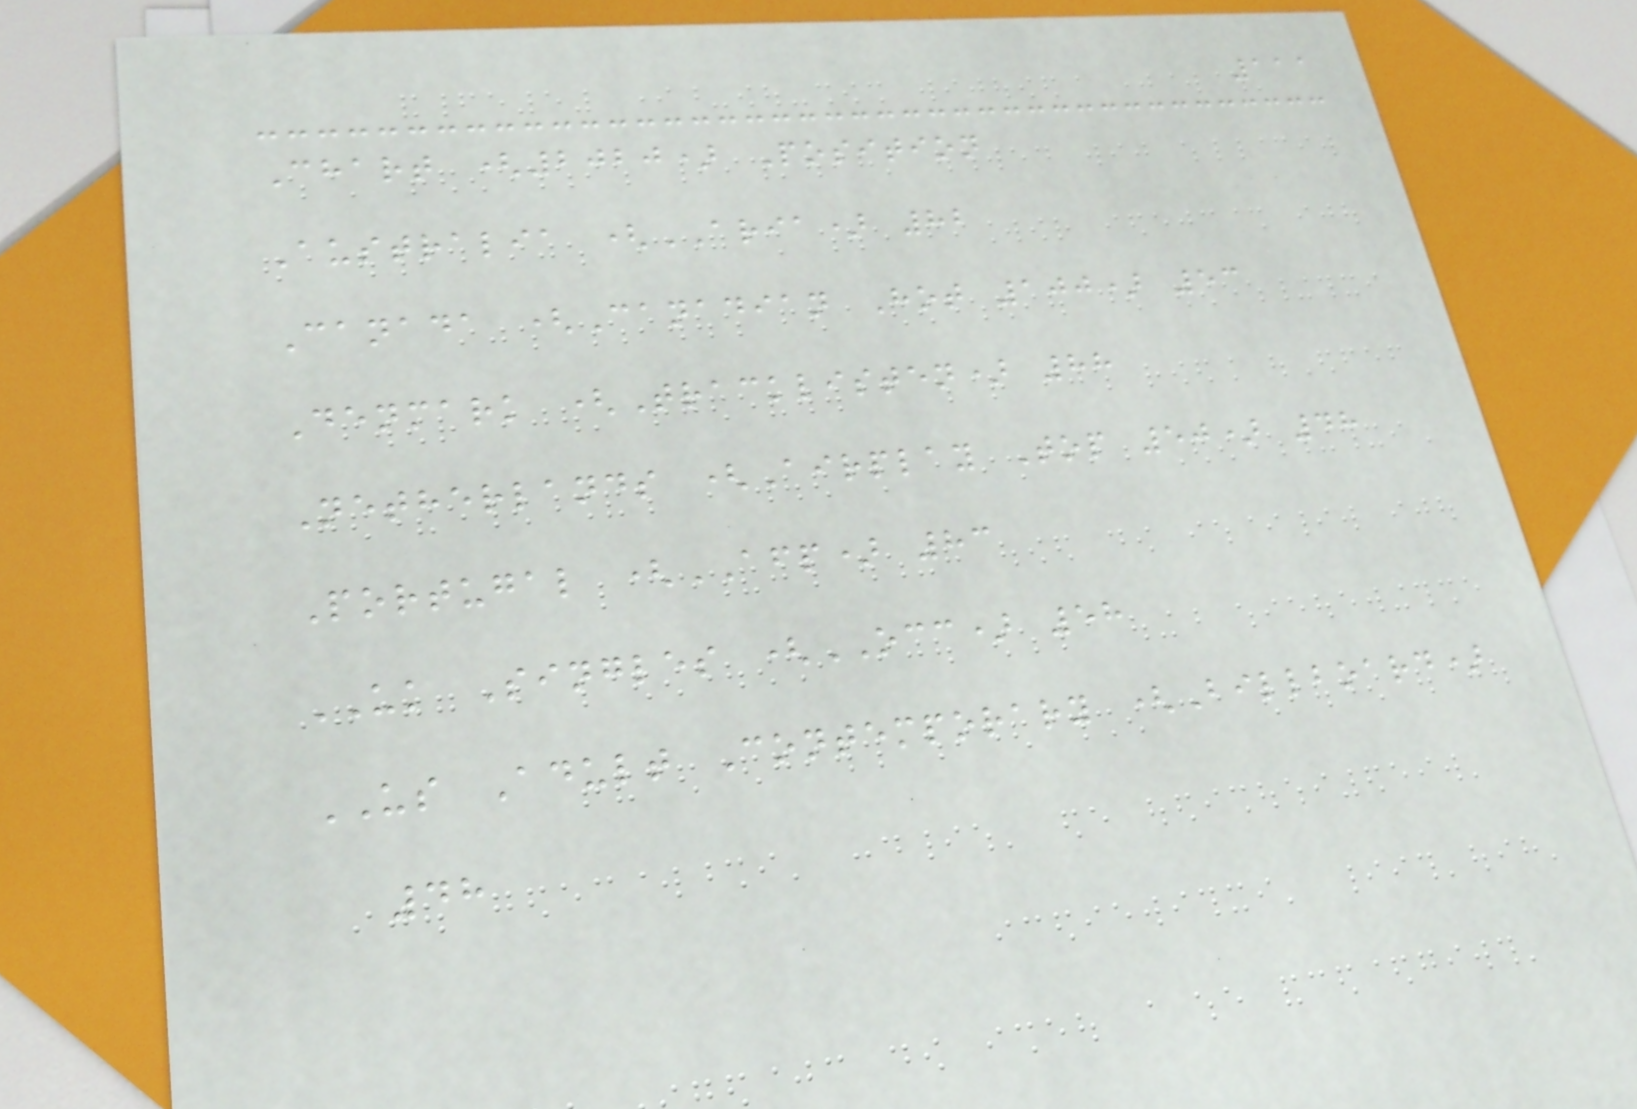111
Chart (2020) Position
Australia (ARIA) 82
Canada (Canadian Hot 100) 53
Denmark (Tracklisten) 88
Netherlands (Airplay Top 50) 48
Portugal (AFP) 83
UK Singles (OCC) 58
US Adult Contemporary (Billboard)
48
